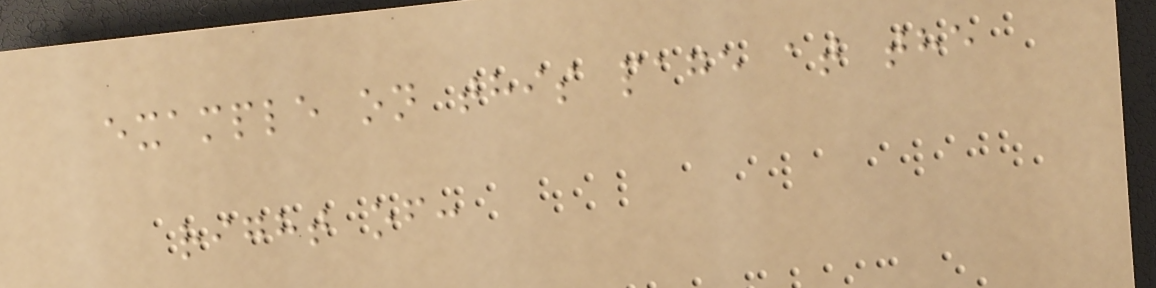example on this page at the
right of:
